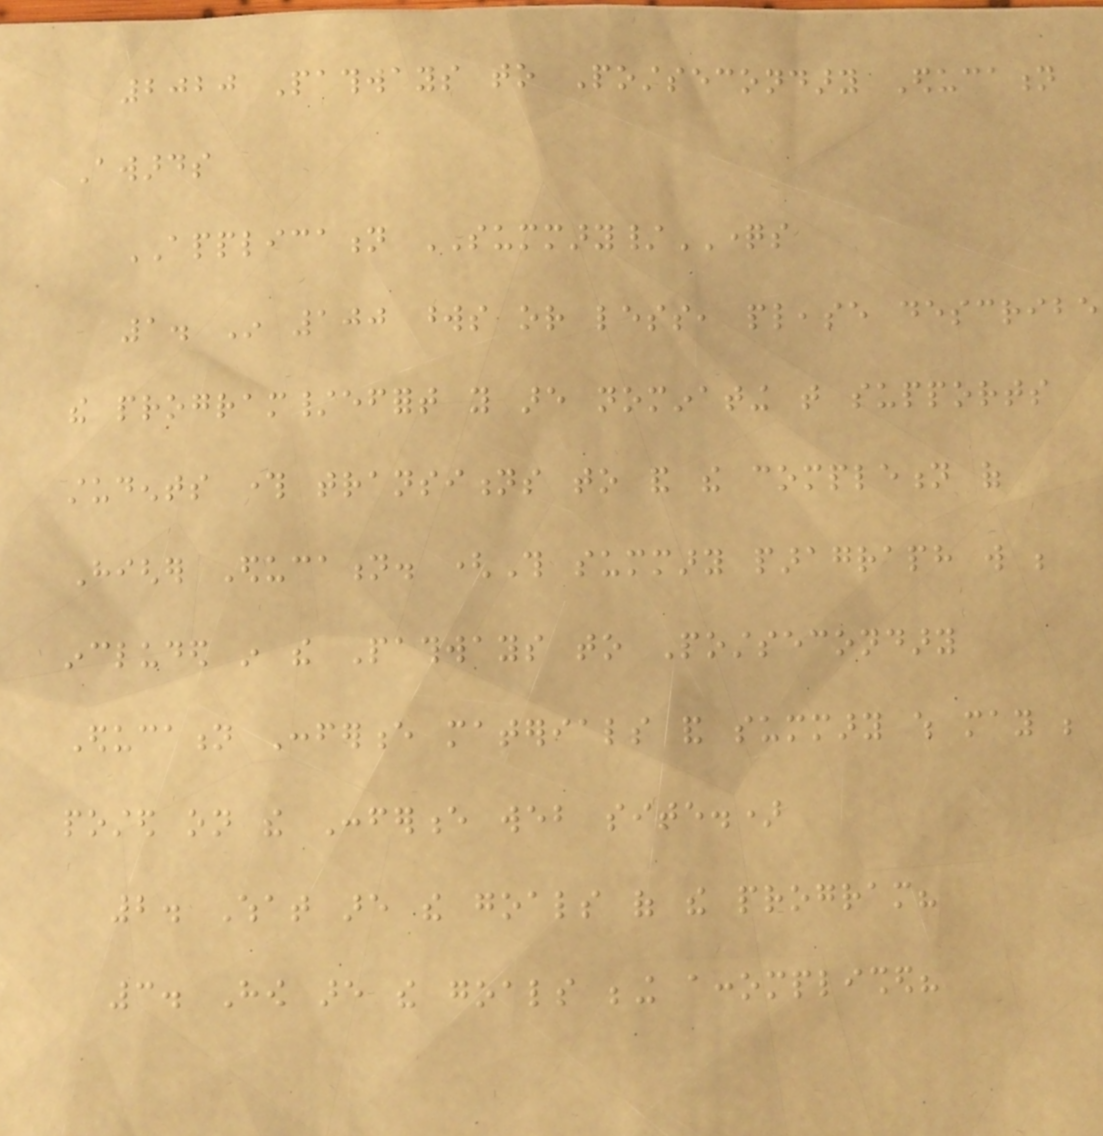2020 Pathways to Postsecondary Education
Awards
APPLICATION SUMMARY/QUESTIONS
1. In 100 words or less, please describe
the program/effort you are nominating that supports
students through transitions to and the completion of
Higher Education. (This summary paragraph will be
included in the Pathways to Postsecondary
Education Conference materials and summary which may be
posted on the Conference web site.)
2. What are the goals of the program?
3. How are the goals being accomplished?
